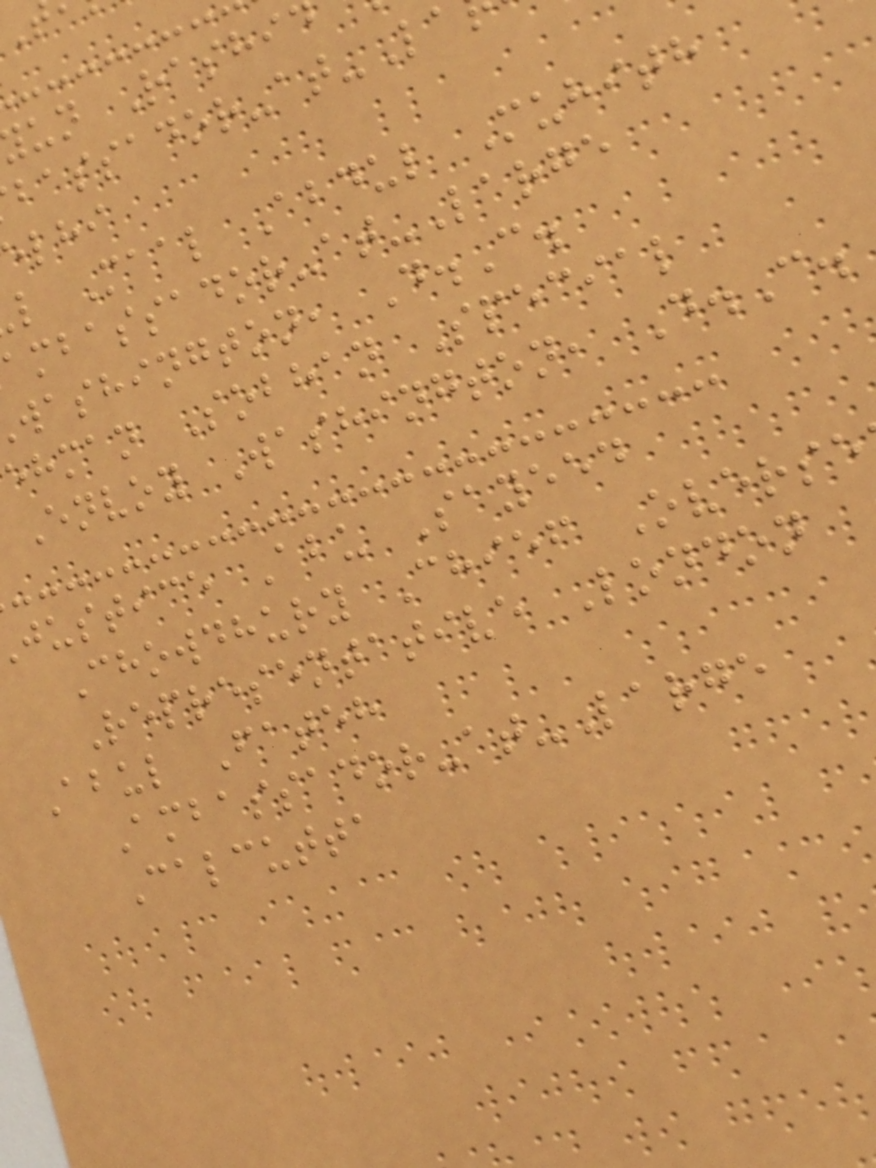un Rashi
l Maal Abdul Muhith
mbassador-at-Large
washington, D.C.
ehman Sobhan Special
Envoy Washington, D.C.
justice Abu Sayeed
Chowdhury Chief Overse
Representative London
Abul Fateh
Ambassador-at-Large
Calcutta
